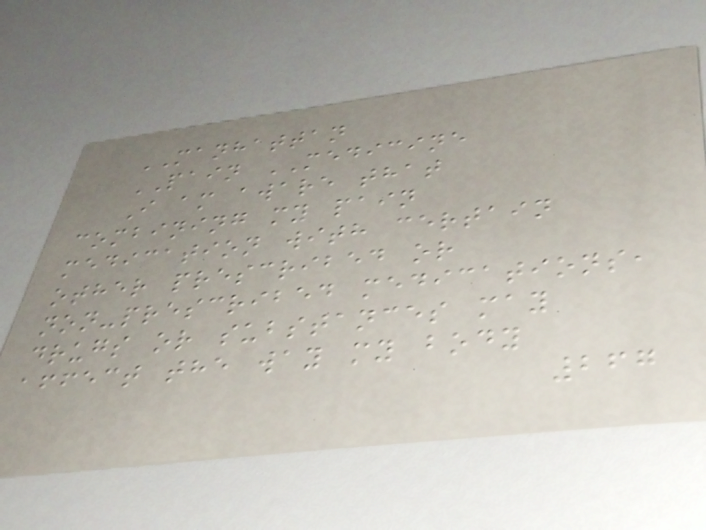MANHATTAN
PAIN MEDICINE
I am aware that
combining my pain
medication with certain
other prescribed or
non-prescribed medications,
drugs or substances may
affect the way my body
267
